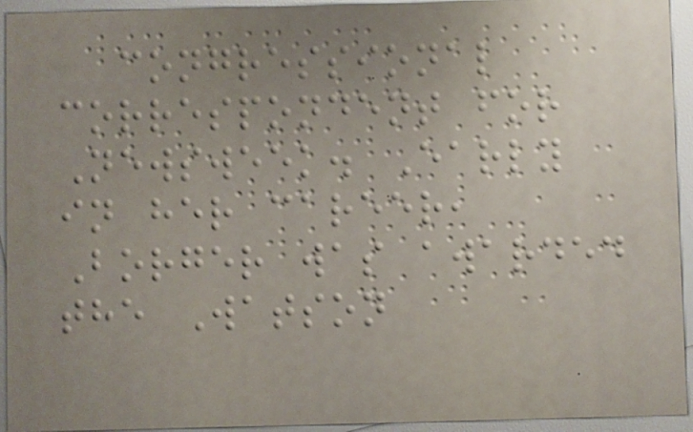congressional
correspondent for
Newsweek. Early
in her career,
Borger was awarded
the Watson
